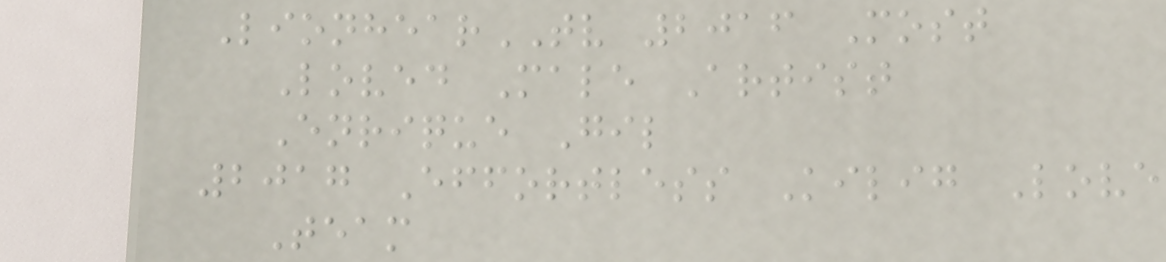LionhearTV 2016 Most
Loved Male Artist
Enrique Gil
2017 Effortless Kilig Love
Team
